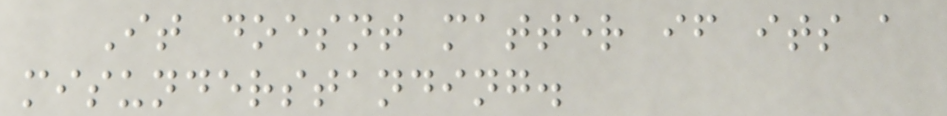It doesnt matter if its a
misunderstanding.
